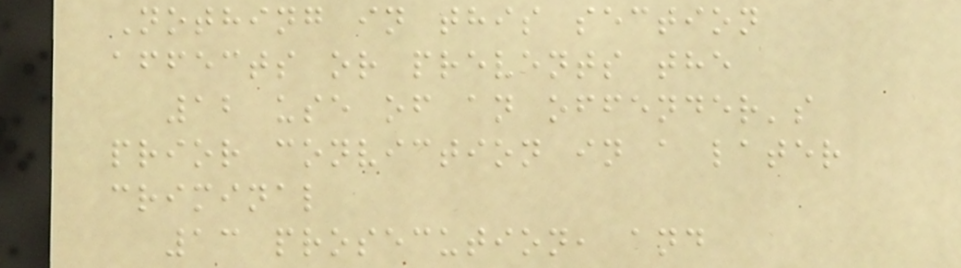Nothing in this section
affects or prevents the
12 use of an offender's
prior conviction in a later
criminal
13 prosecution, and
